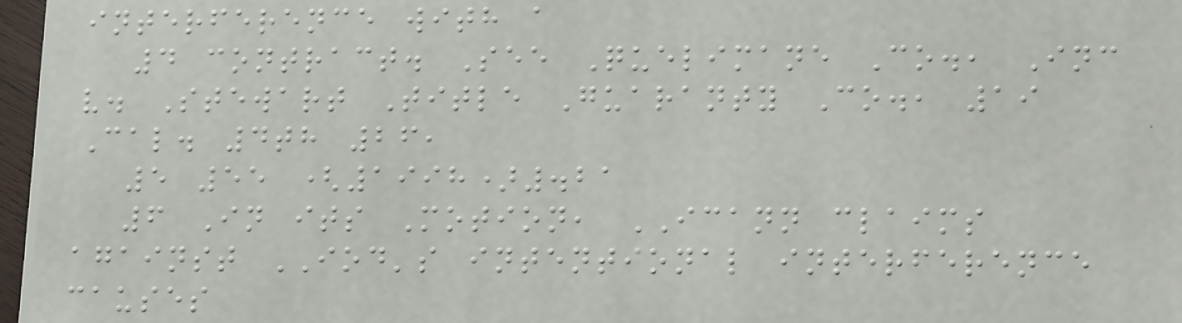interference with a
4 contract. See Quelimane Co., Inc
v. Stewart Title Guaranty Co., 19
Cal. 4th 26,
5 55 (1998).21
6 In its Motion, ICANN claims
against IOD's intentional interference
causes
